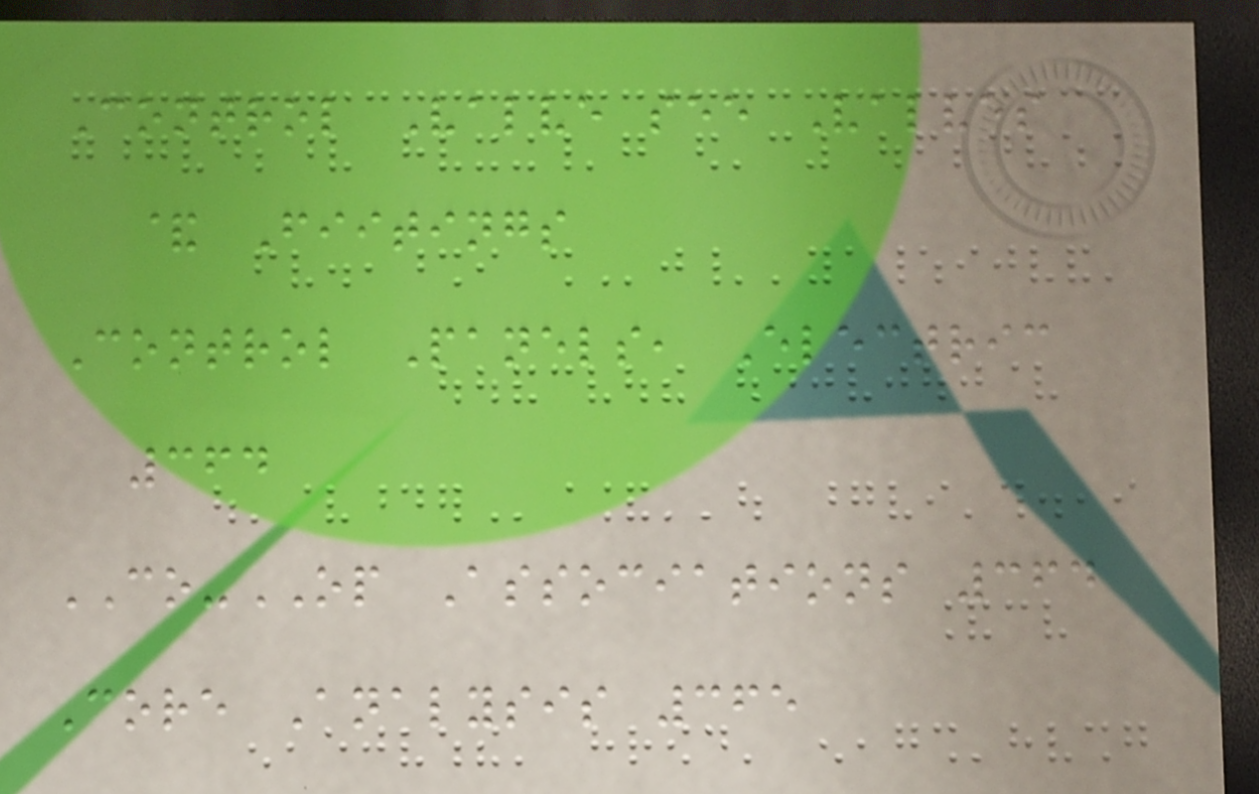Control Valve see Valves
& Fiitings
Control Panels, Electric
364
CO-OP Associations 364
Core Analysis 365
